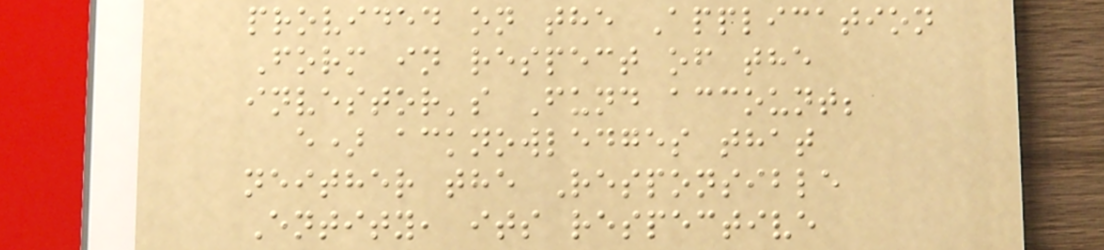provided on the Application
Form in respect of the
investor's Fund account;
e) acknowledges that
neither the Responsible
Entity, its respective
